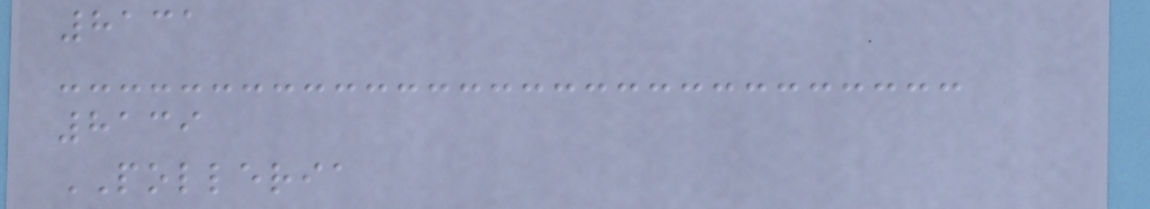8131
8139
POLLERIA
